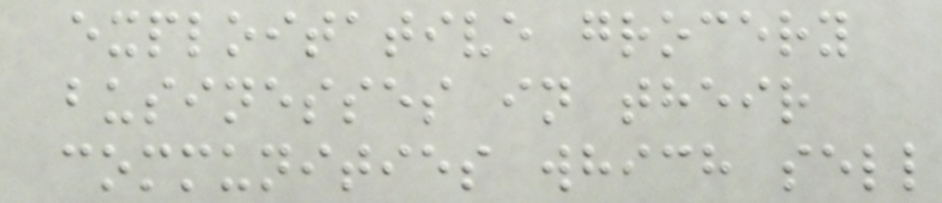exploitative grocery
businesses in their
communities which sell
